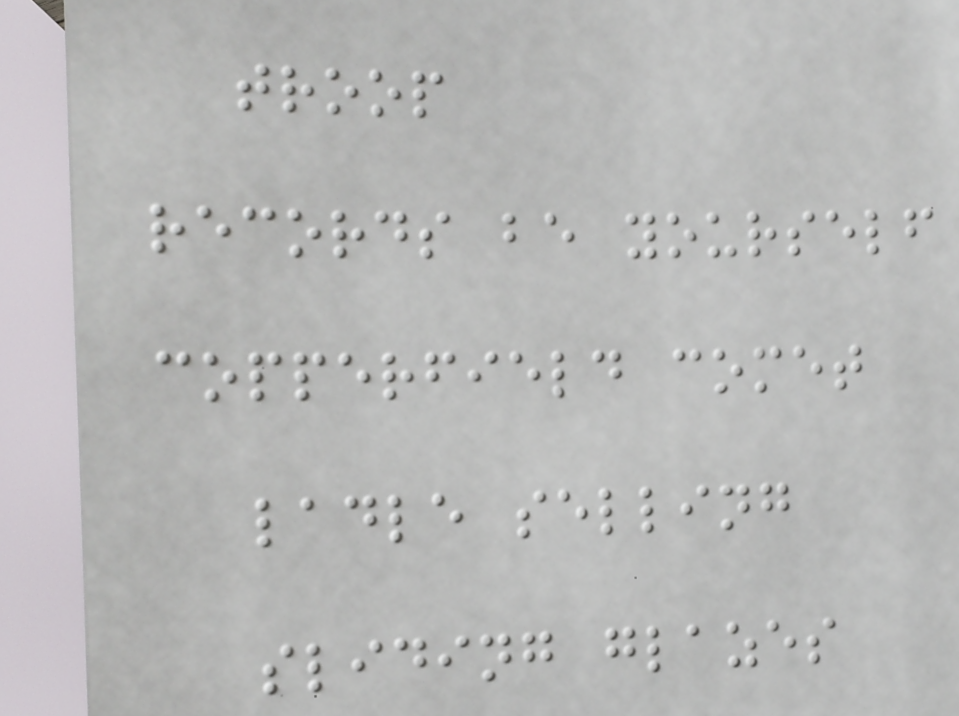troop
records be yourself
copperfield comet
ladle selling
sliding glazes
